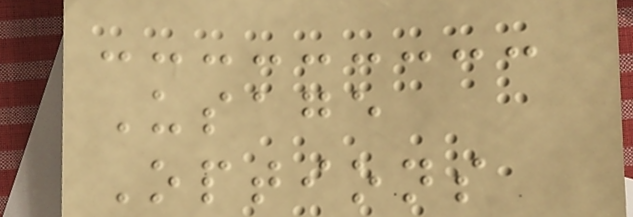Usage
Options
